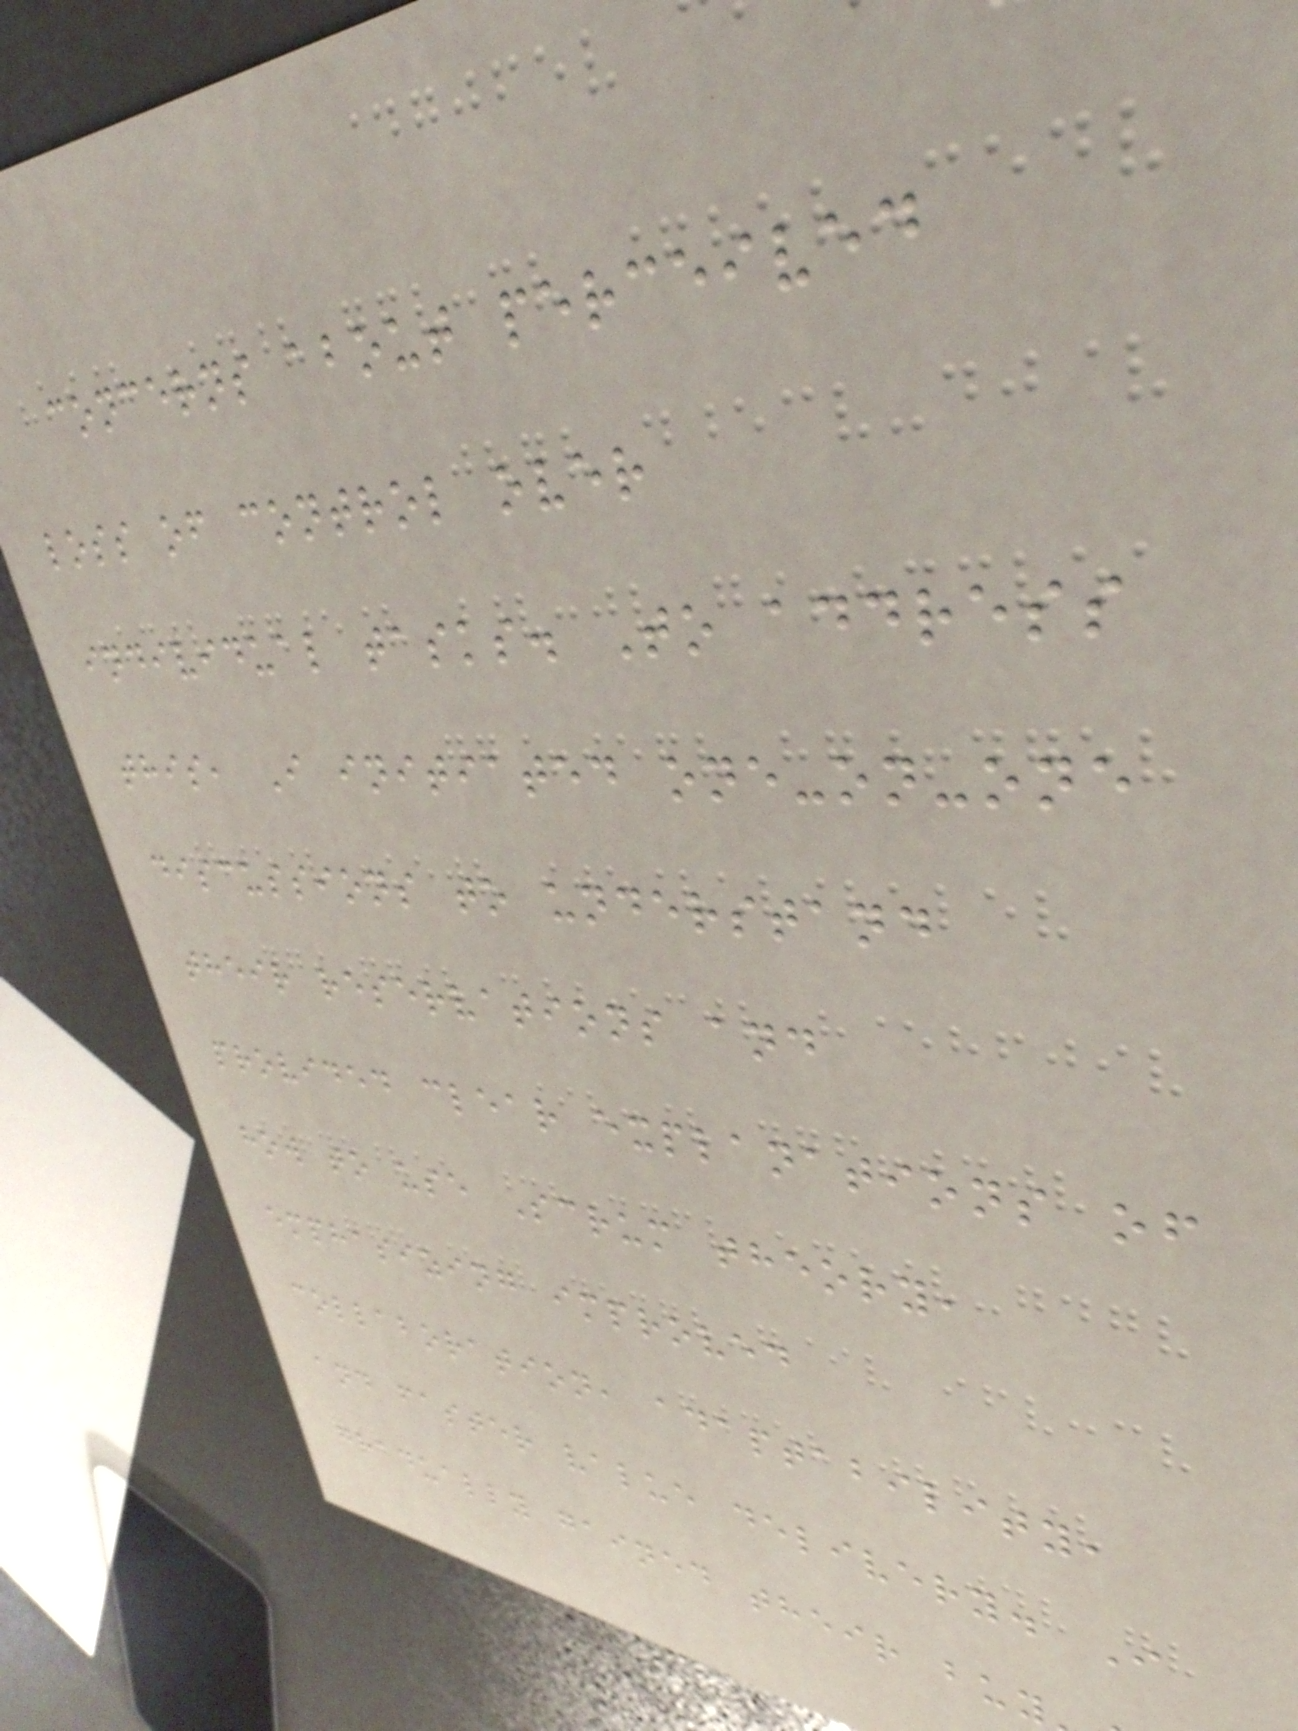concerns about perceived
loss of control over
individual tasks. To address
this, I initiated one-on-one
discussions to understand
their reservations and
provided clear explanations of
how to use Scrum theory,
emphasizing improved
collaboration, adaptability,
and faster value delivery. I
gradually gained their buy
